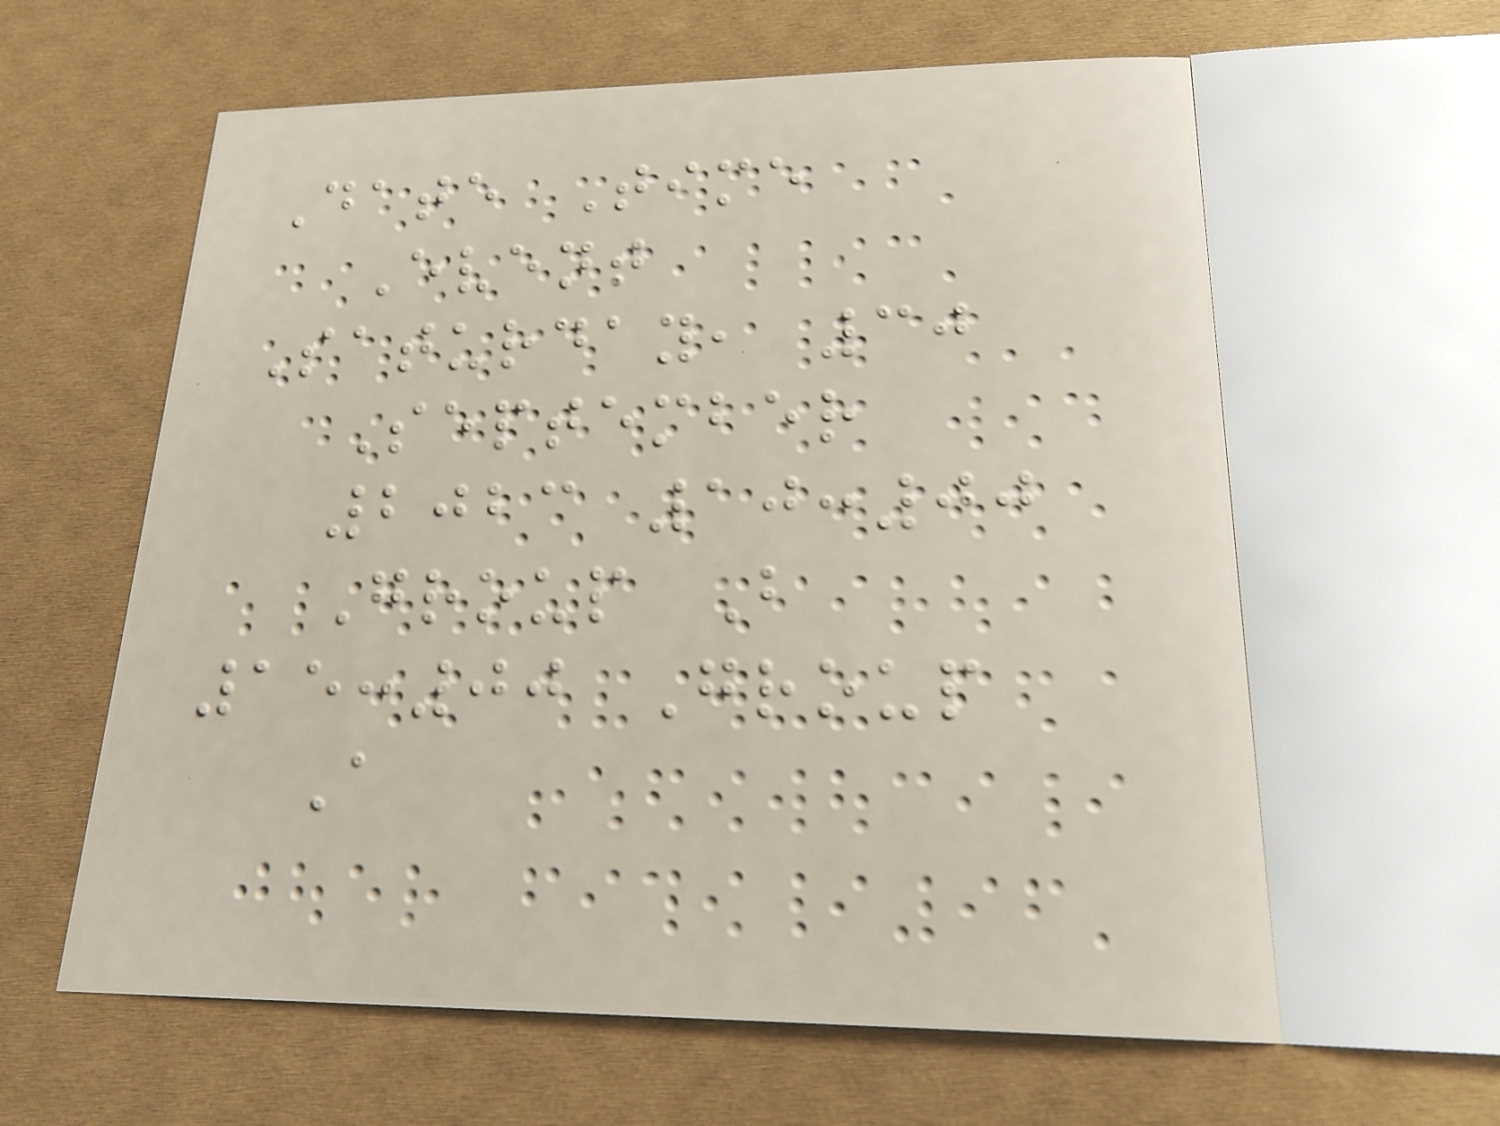Date Time
Event
Saturday, 30
September
2023 10:00
Group B
15:00 Group
A
